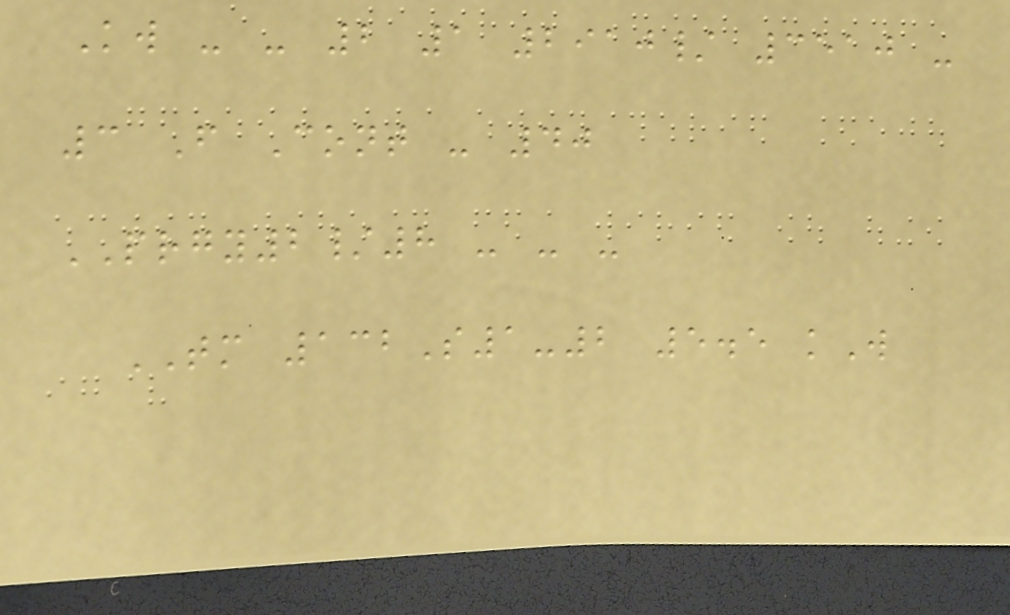Kw - - 2 1 2910/ 3510 -
3 F Cont - 40
PRGY2/8 - - -
TM 132S1-2 5.5 kW
